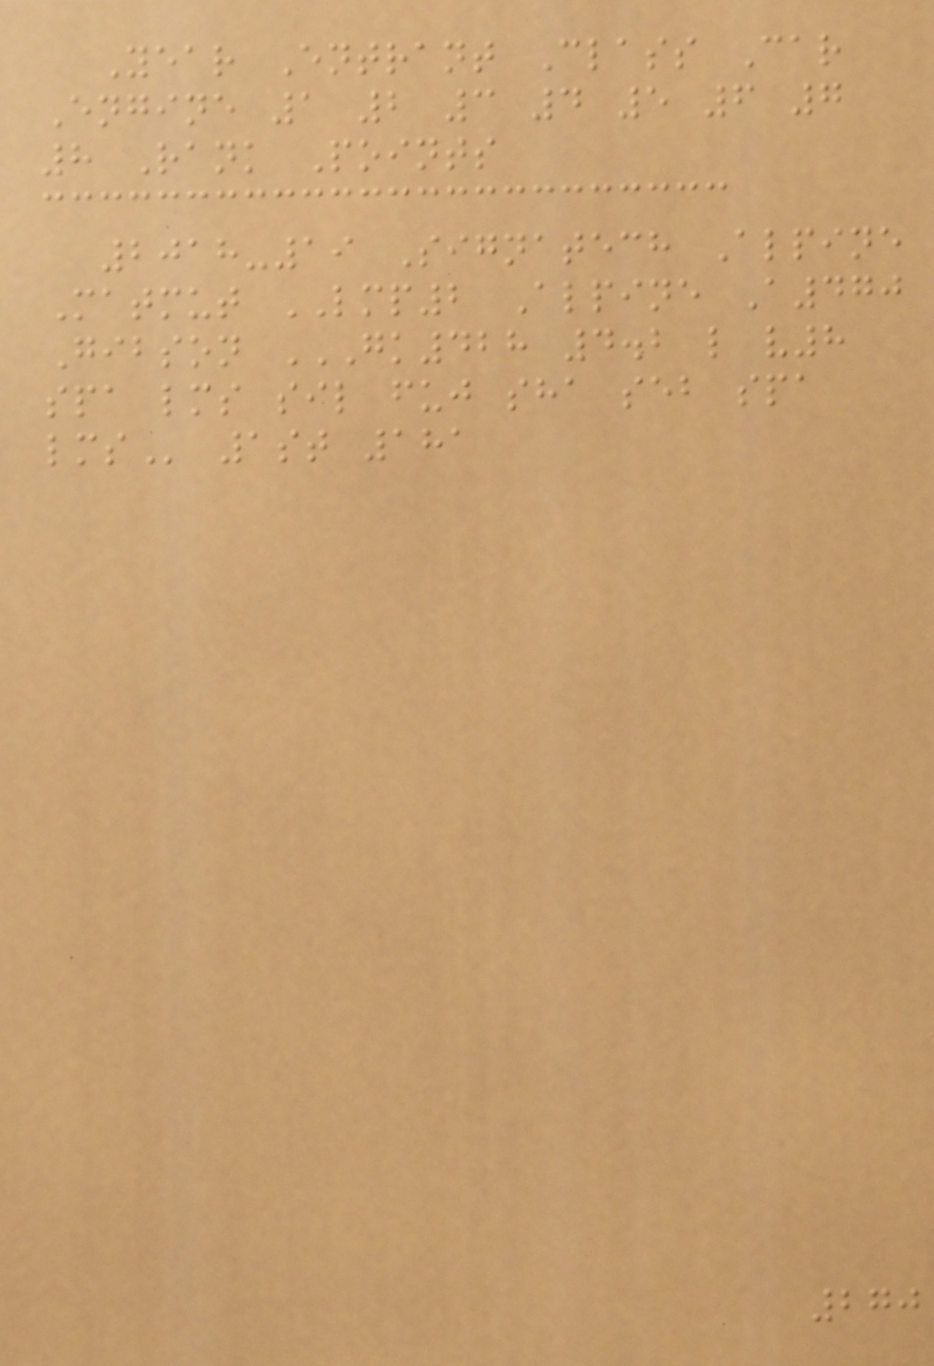Year Entrant Class Car
Engine 1 2 3 4 5 6 7
8 Rank Points
2018-19 Signatech Alpine
Matmut LMP2 Alpine A470
Gibson GK428 4.2 L V8
SPA LMS SIL FUJ SHA SEB SPA
LMS 1st 181
270
